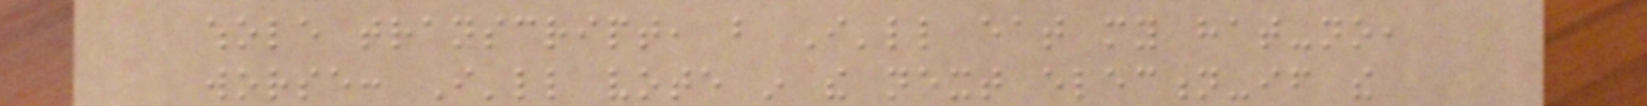whole transcript, but I'll eat my hat-no,
worse: I'll vote in the next election-if the
